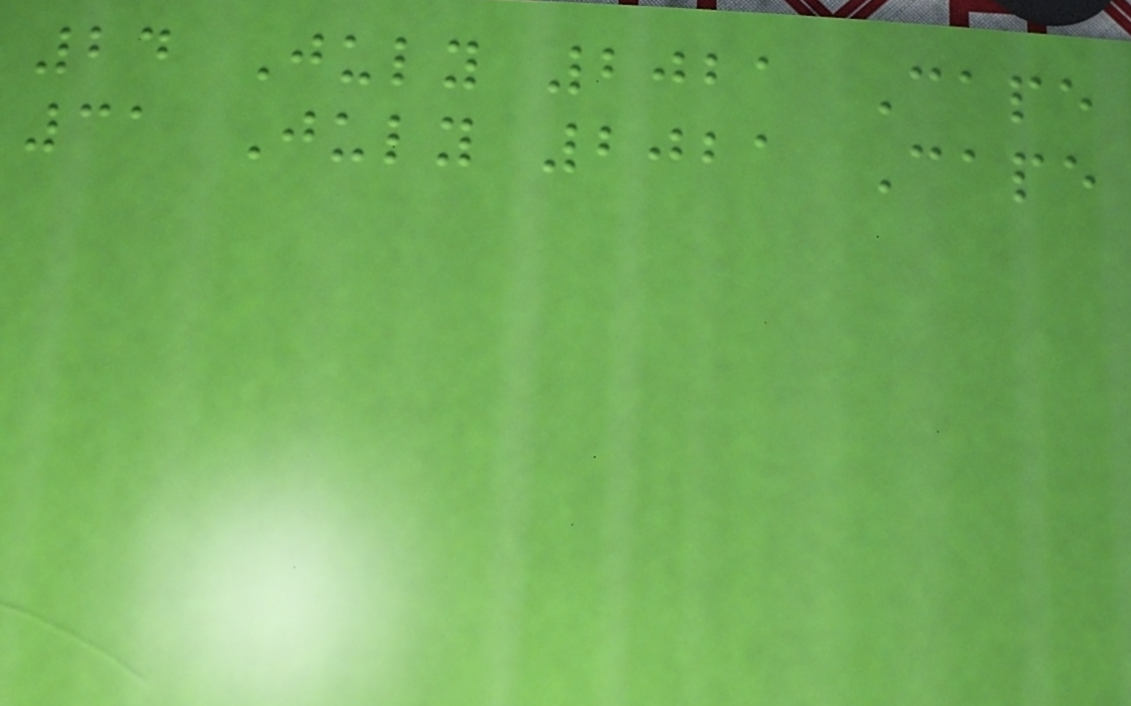24 July 2021 Cape
31 July 2021 Cape
